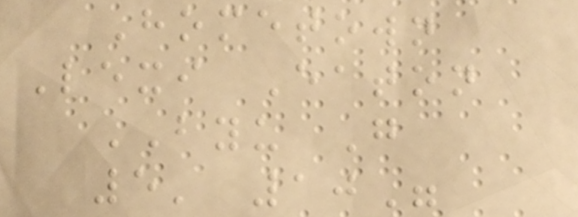Hometown
Lexi Eaton
BYU G
5' 10"
